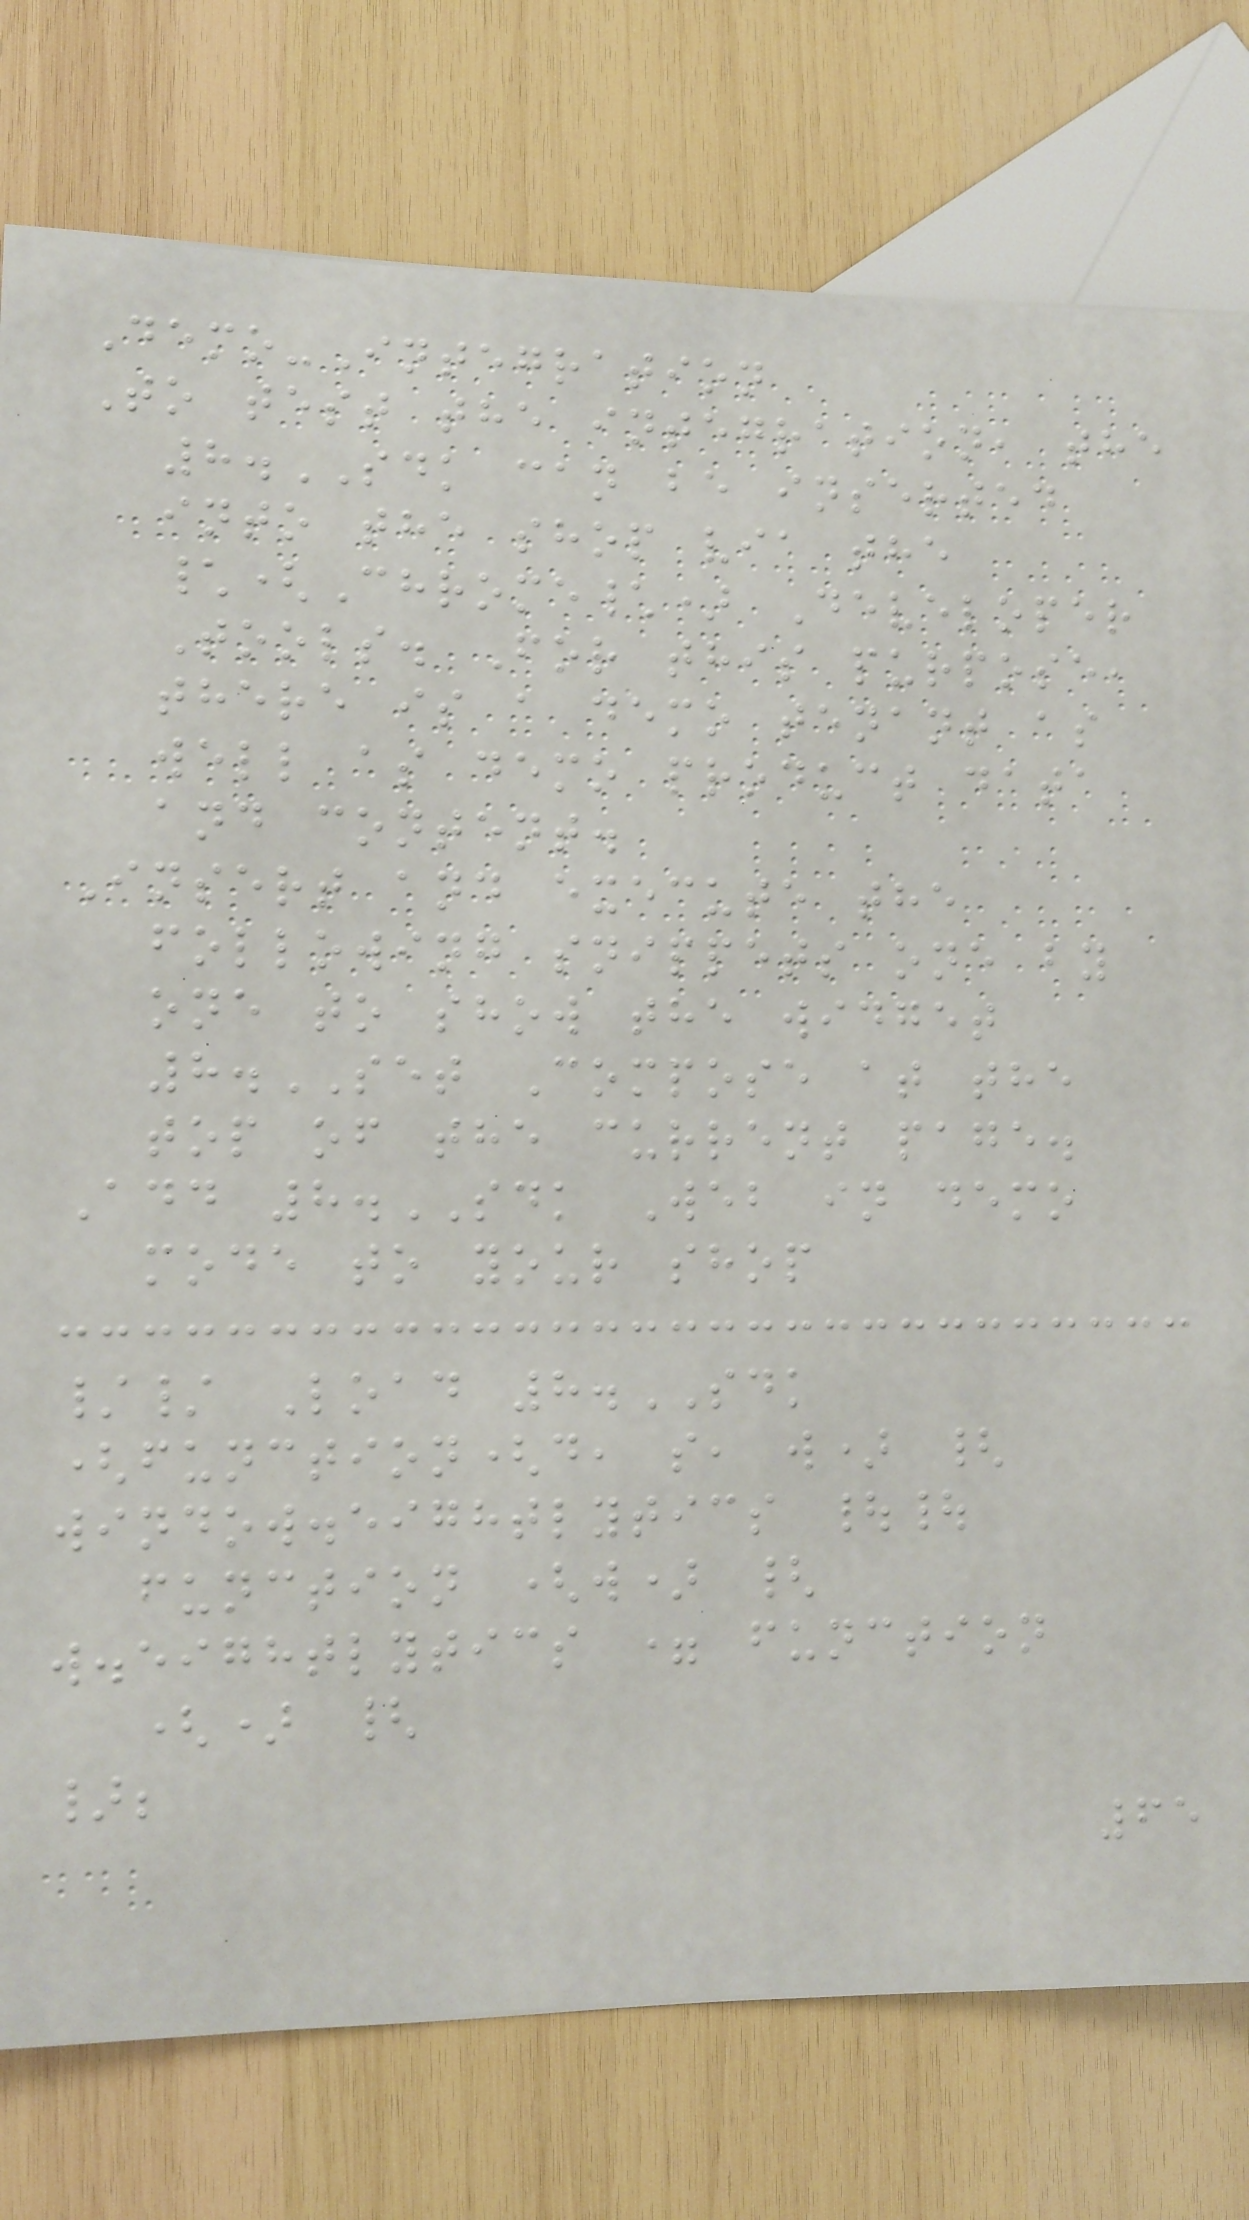Demo-Integration
To test the integration, the
8.SDK can be inserted
into the shop via the
\(Chrome\) Developer
Tools. For this purpose,
there is a demo tenant as
well as demo product data
and content.
Insert and execute the
following snippets one by
one to show the widget
8.SET Compose at the
top of the current page.
Add 8.SDK Web in demo
mode to your shop
// Load 8.SDK
(function(d, s, w) {
window.eightlytics ||
function (w) {
w.eightlytics = function
() {
};
65
